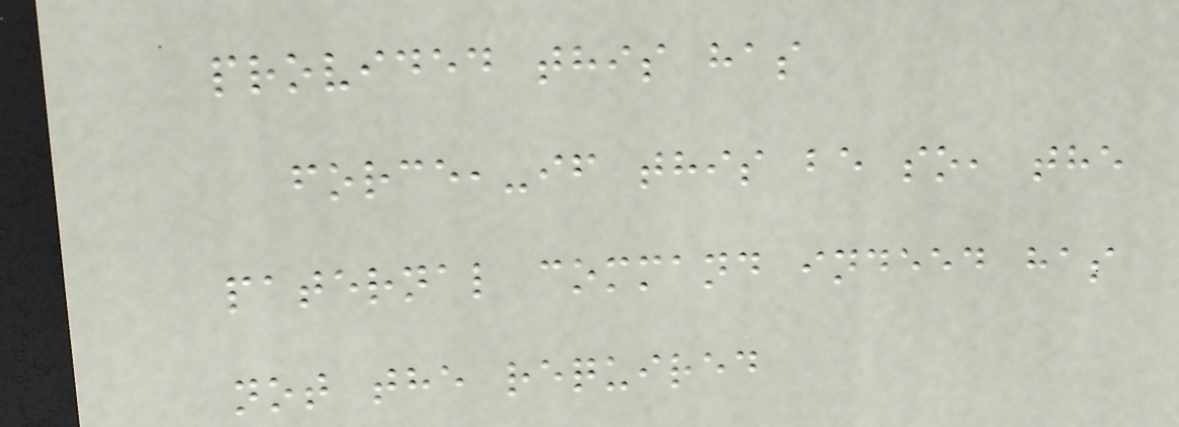provided this has
force,-if this be so, the
paternal command indeed has
not the required
